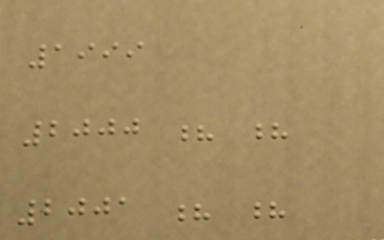1999
2000 ? ?
2001 ? ?
